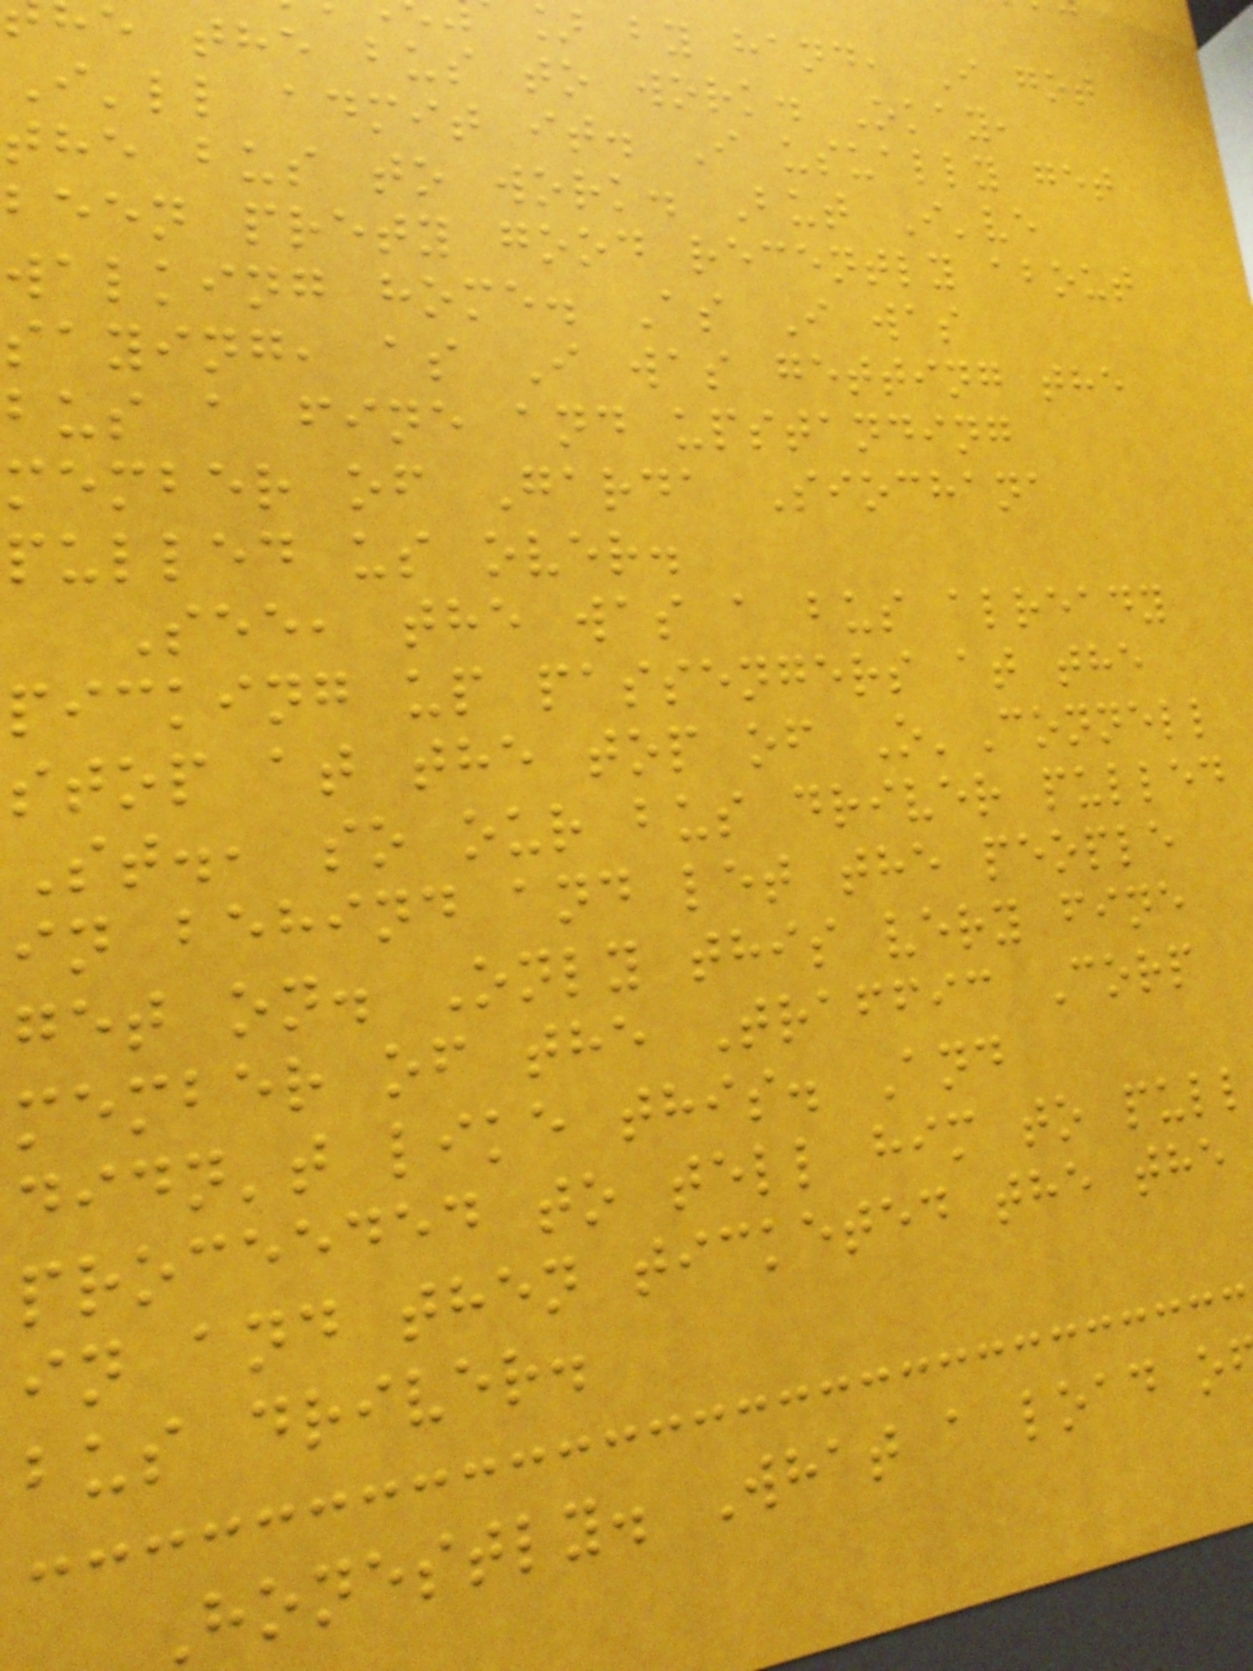by hand, I got
e the bus to work. Okay,
I'll admit it. I usually get
the bus to work. But I've
been prety good recently about
walking home. As I was
saying, as I was getting the
bus a fine and upstanding
member of Garda Siochana
pulled us over.
See, the was a bus already
picking up passengers at the
stop at the top of O'Connell
St., so our bus driver pulled
in behind and let the people
get on. Only this very fine
member of the Traffic Corp
didn't like this. And
proceeded to tell him to pull
in and then ticketed the the
bus driver.
Honestly. What a load o
